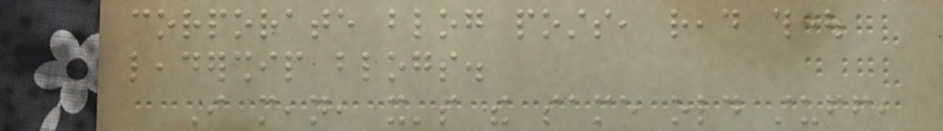corporate blog posts, read thought
leadership blogs.
I mean, it's the same old stuff,
